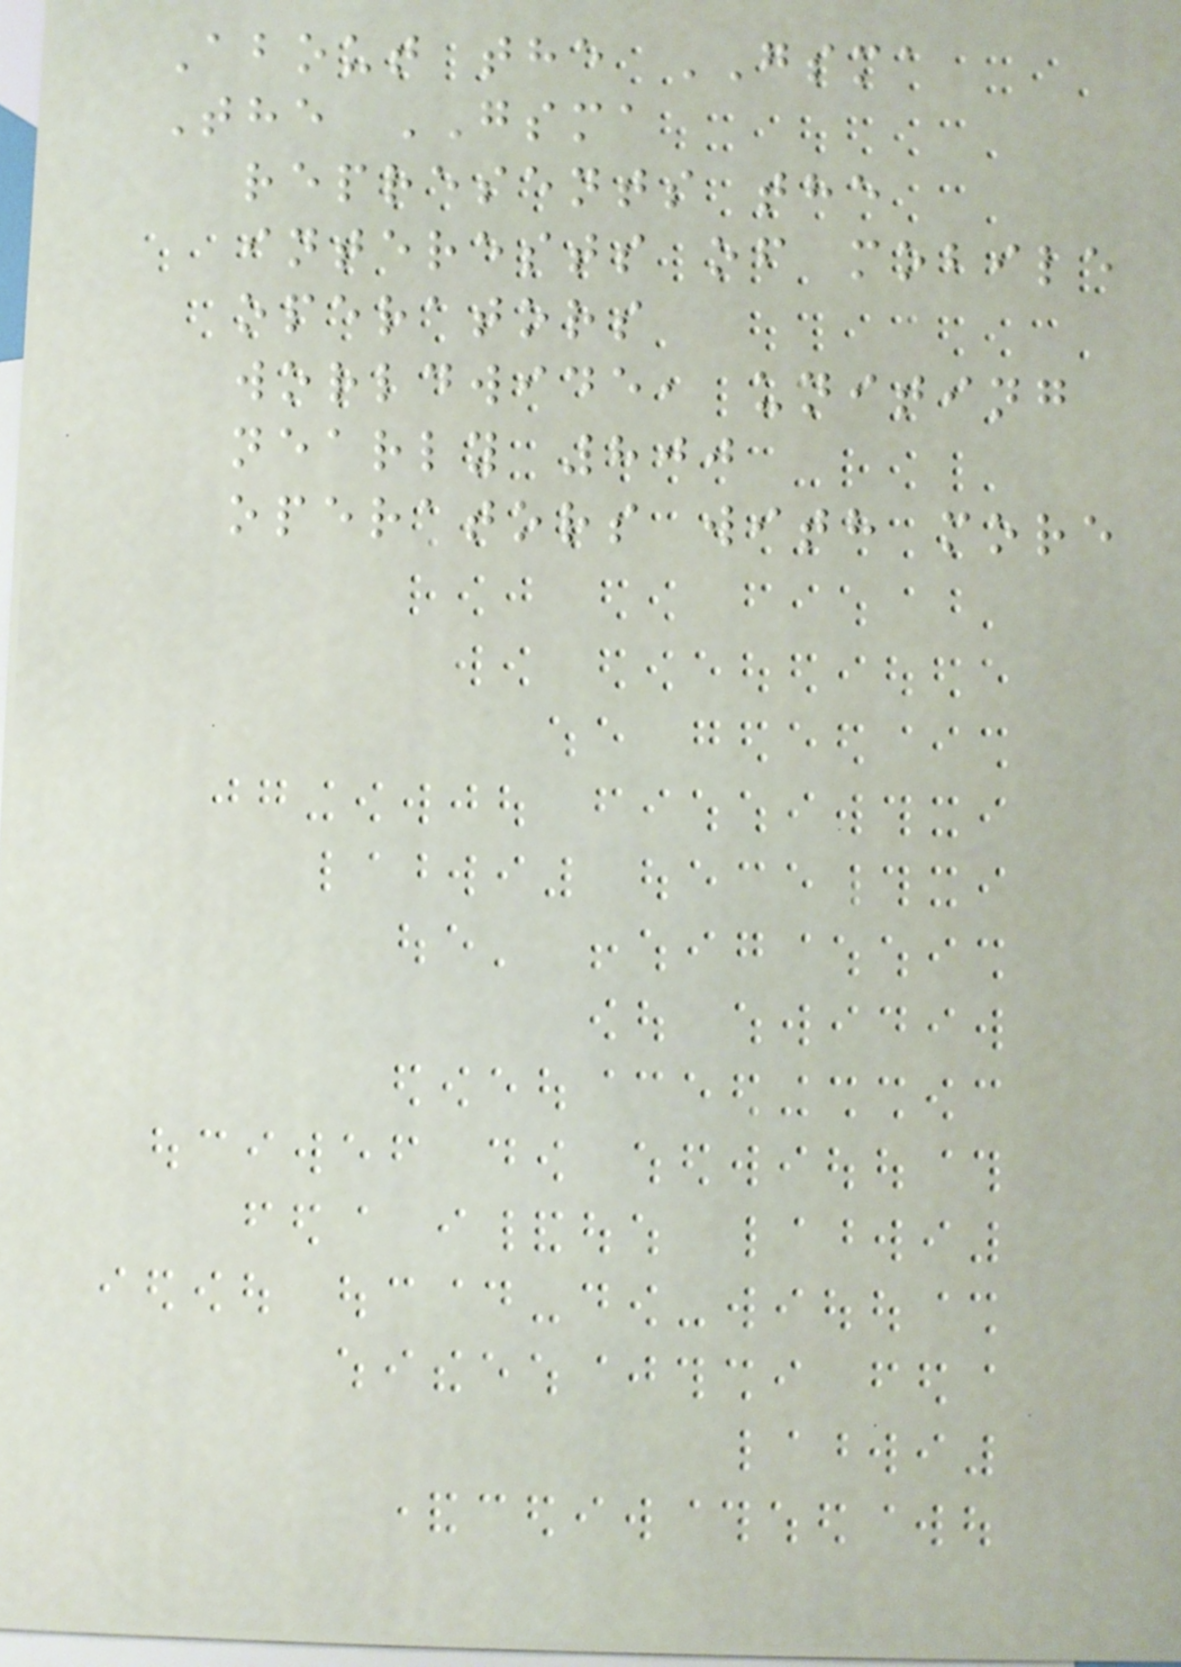About the GSMA
The GSMA
represents the
interests of mobile
operators
worldwide, uniting
nearly 800
operators with more
